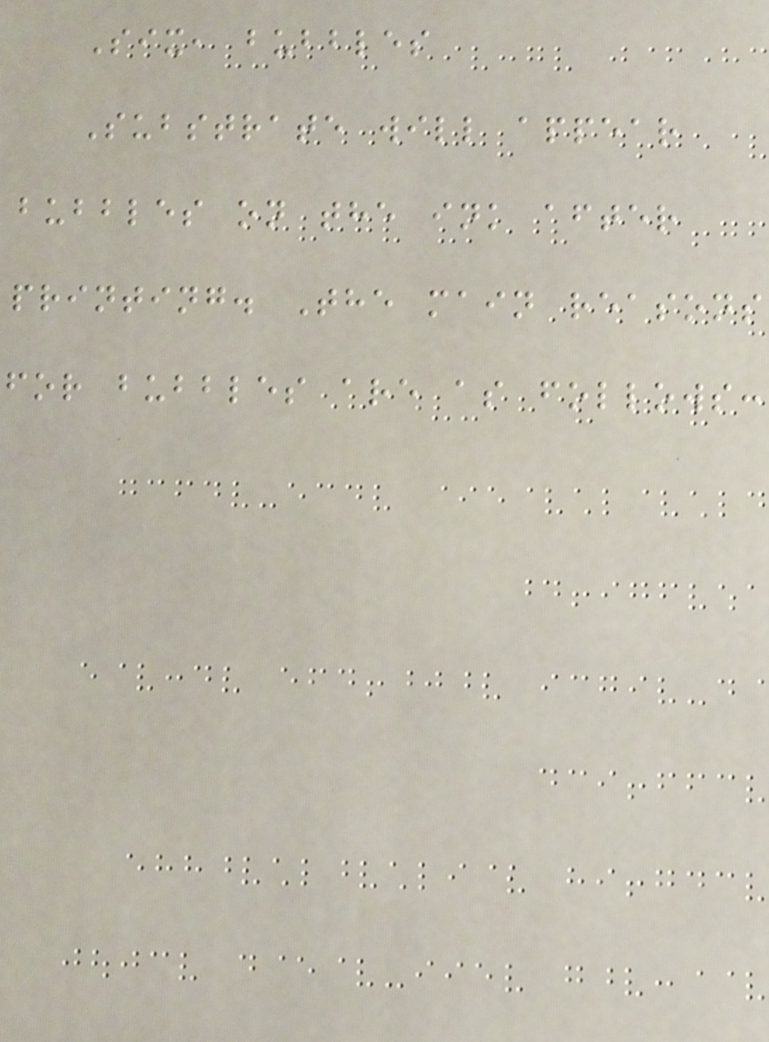Six, bubbles
Substrate will appear
bubbles on the ink after
printing. The main reasons
for bubbles are as follows:
